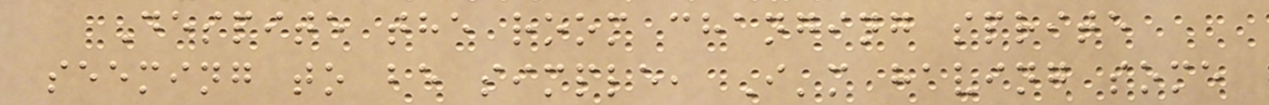Despite the room changing sprite
seeming to be simple, I'm having some
